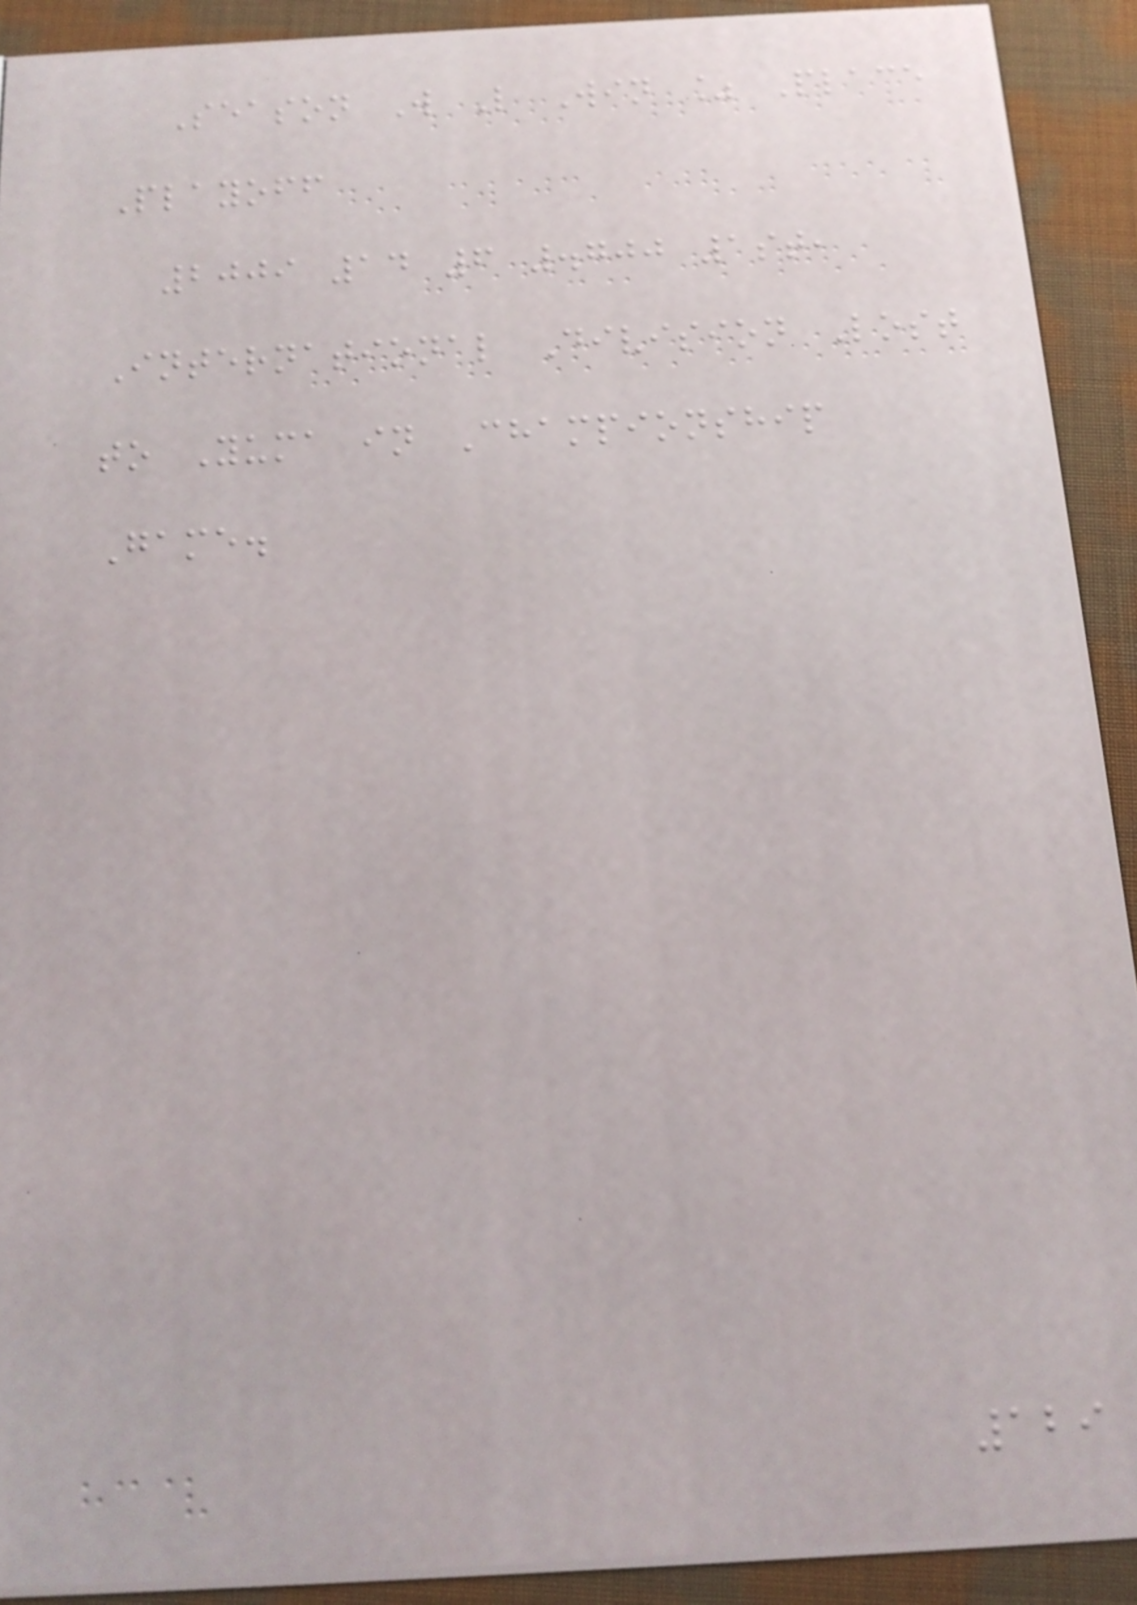Season W L Win % Place
Playoff
2009 14 6 .700 1st,
International Division Lost
to Yuma in Championship
Game.
129
